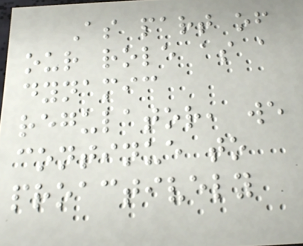As part of
our role as a
dynamic
regulator, we
continue to
proactively
